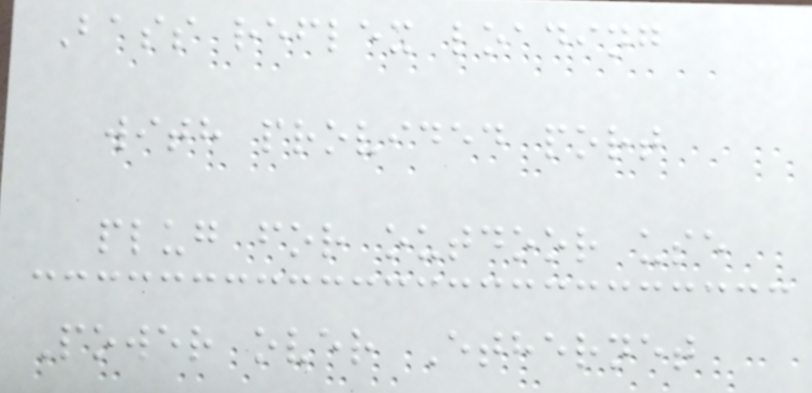Bass reflex loading
with provided port
plug for outdoor use
Power over Ethernet
